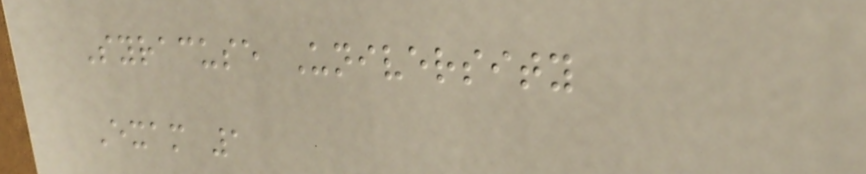Syracuse University
Exam 1
